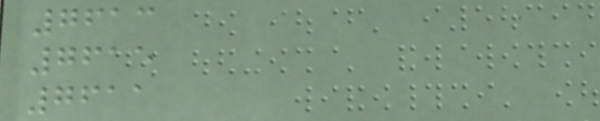7613
7615
7611
